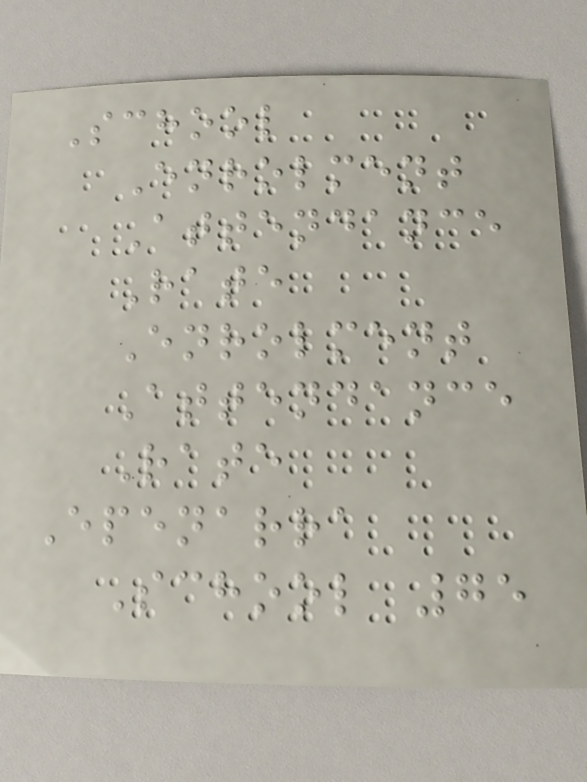School
Enrolment
Attendance
Rate
Enrolment
Attendance
Rate
Epenarra
School 75
